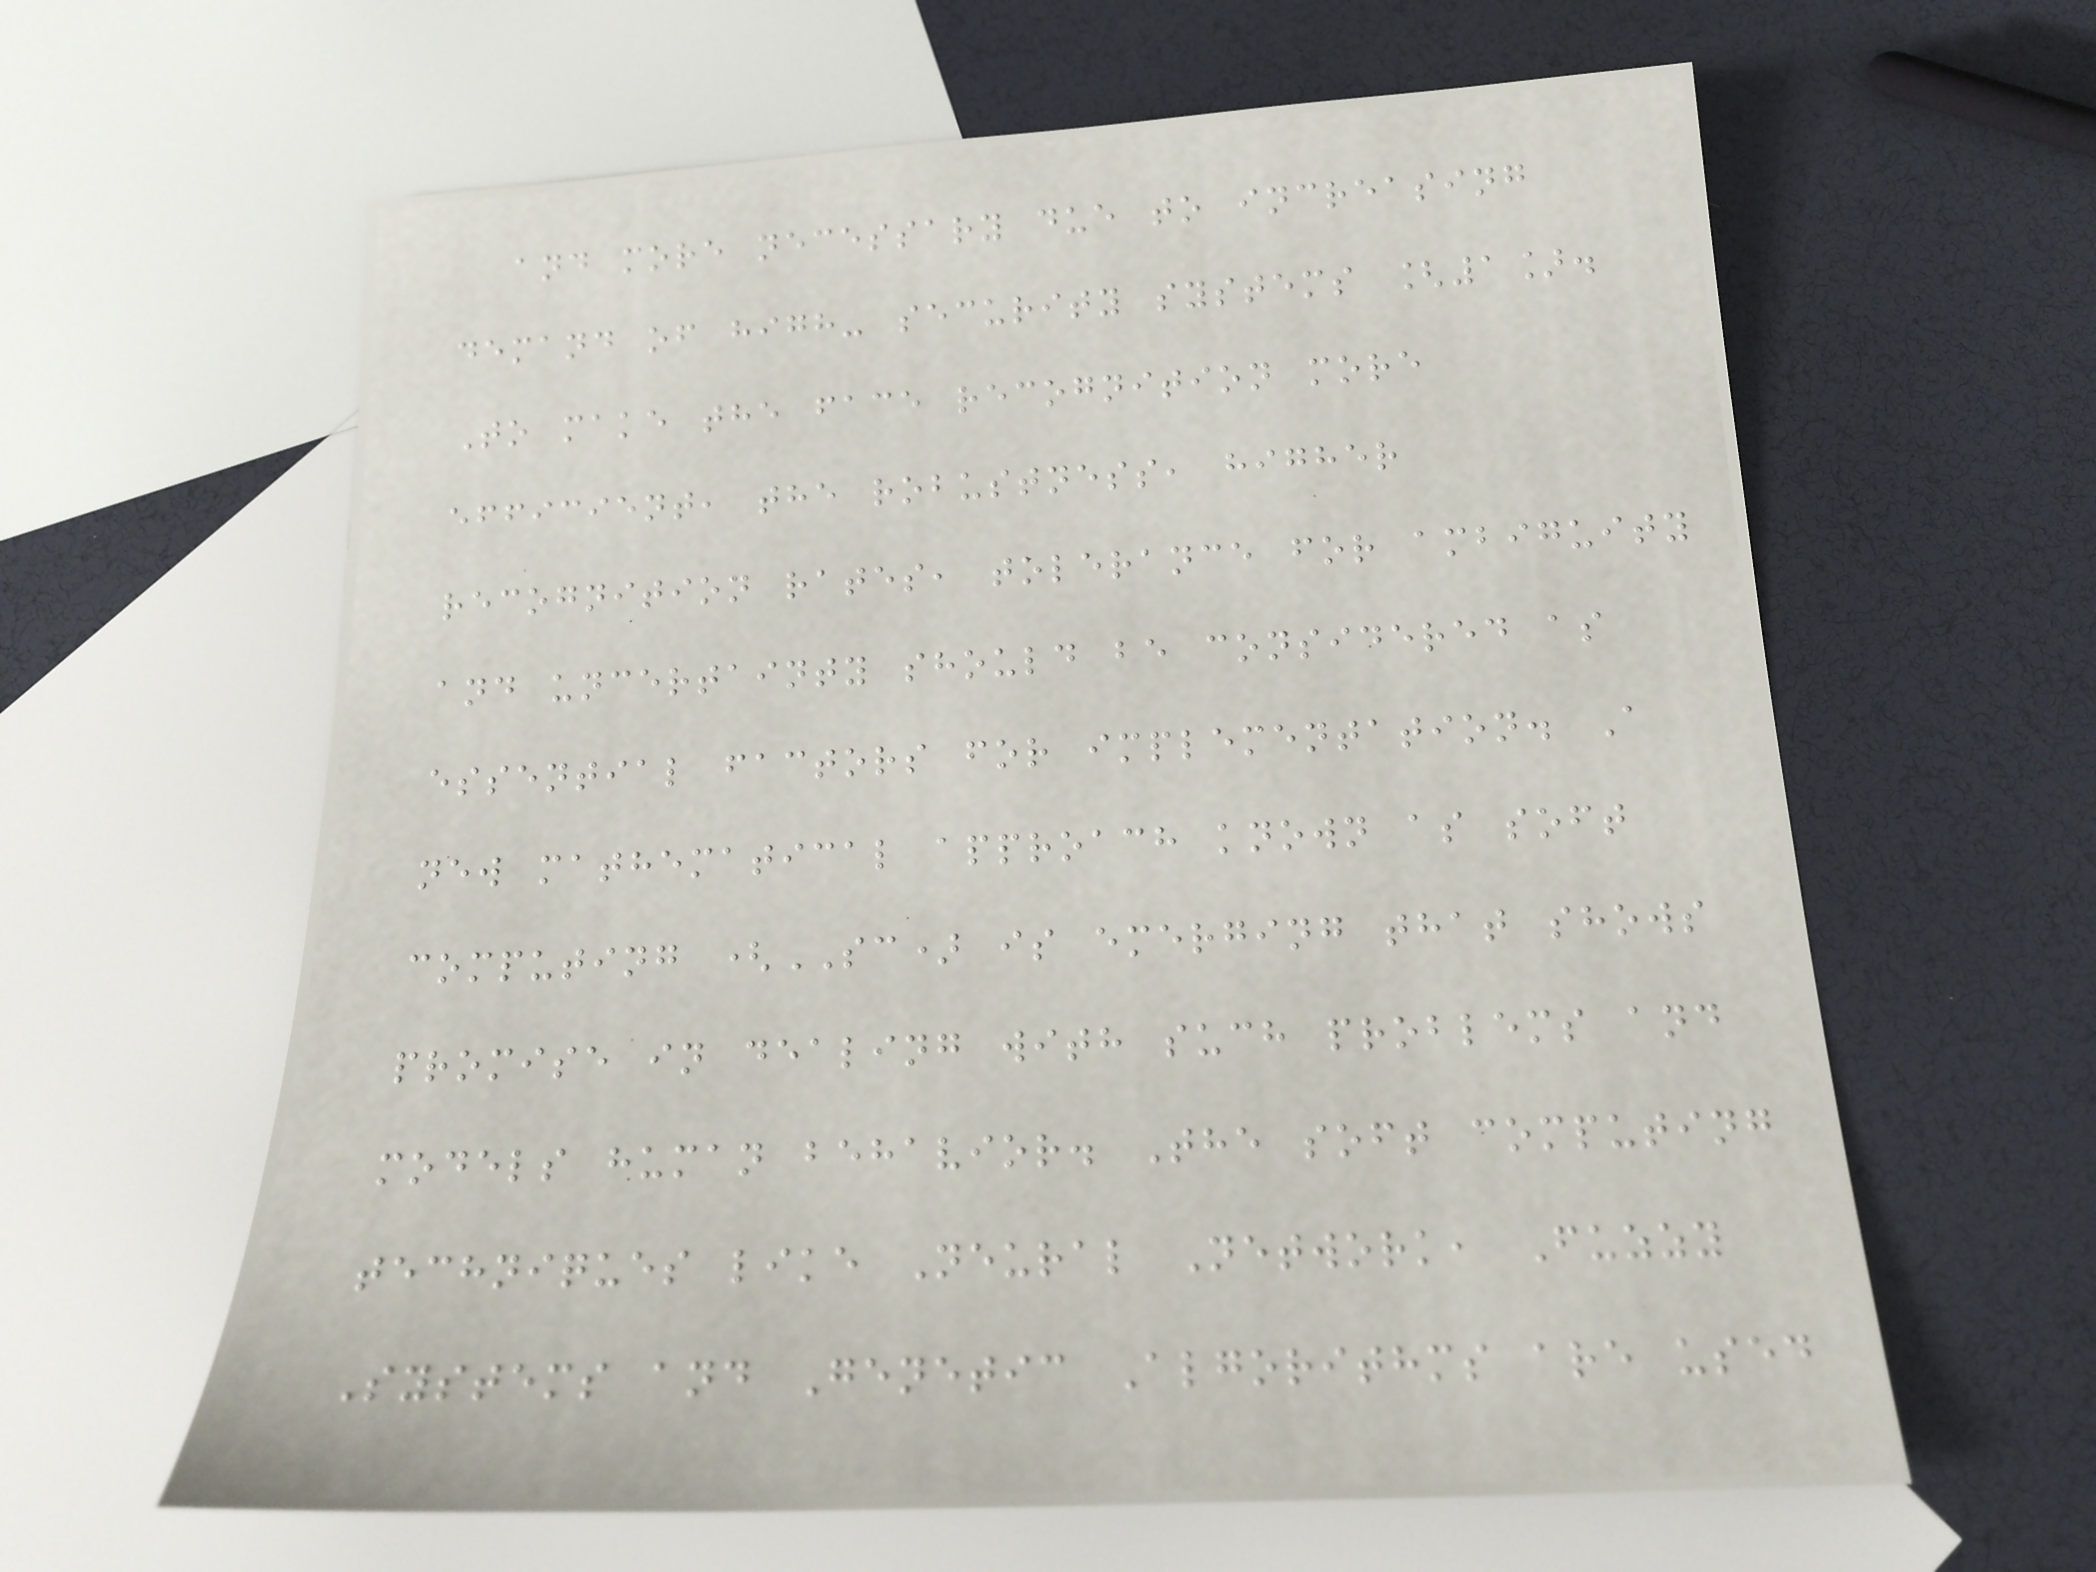and more necessary due to increasing
demand of high- security systems [1].
To make the face recognition more
efficient, the robustness, higher
recognition rates, tolerance for ambiguity
and uncertainty should be considered as
essential factors for implementation. A
new mathematical approach known as soft
computing (SC) is emerging that shows
promise in dealing with such problems and
models human behavior. The soft computing
techniques like Neural Network, Fuzzy
Systems and Genetic Algorithms are used
